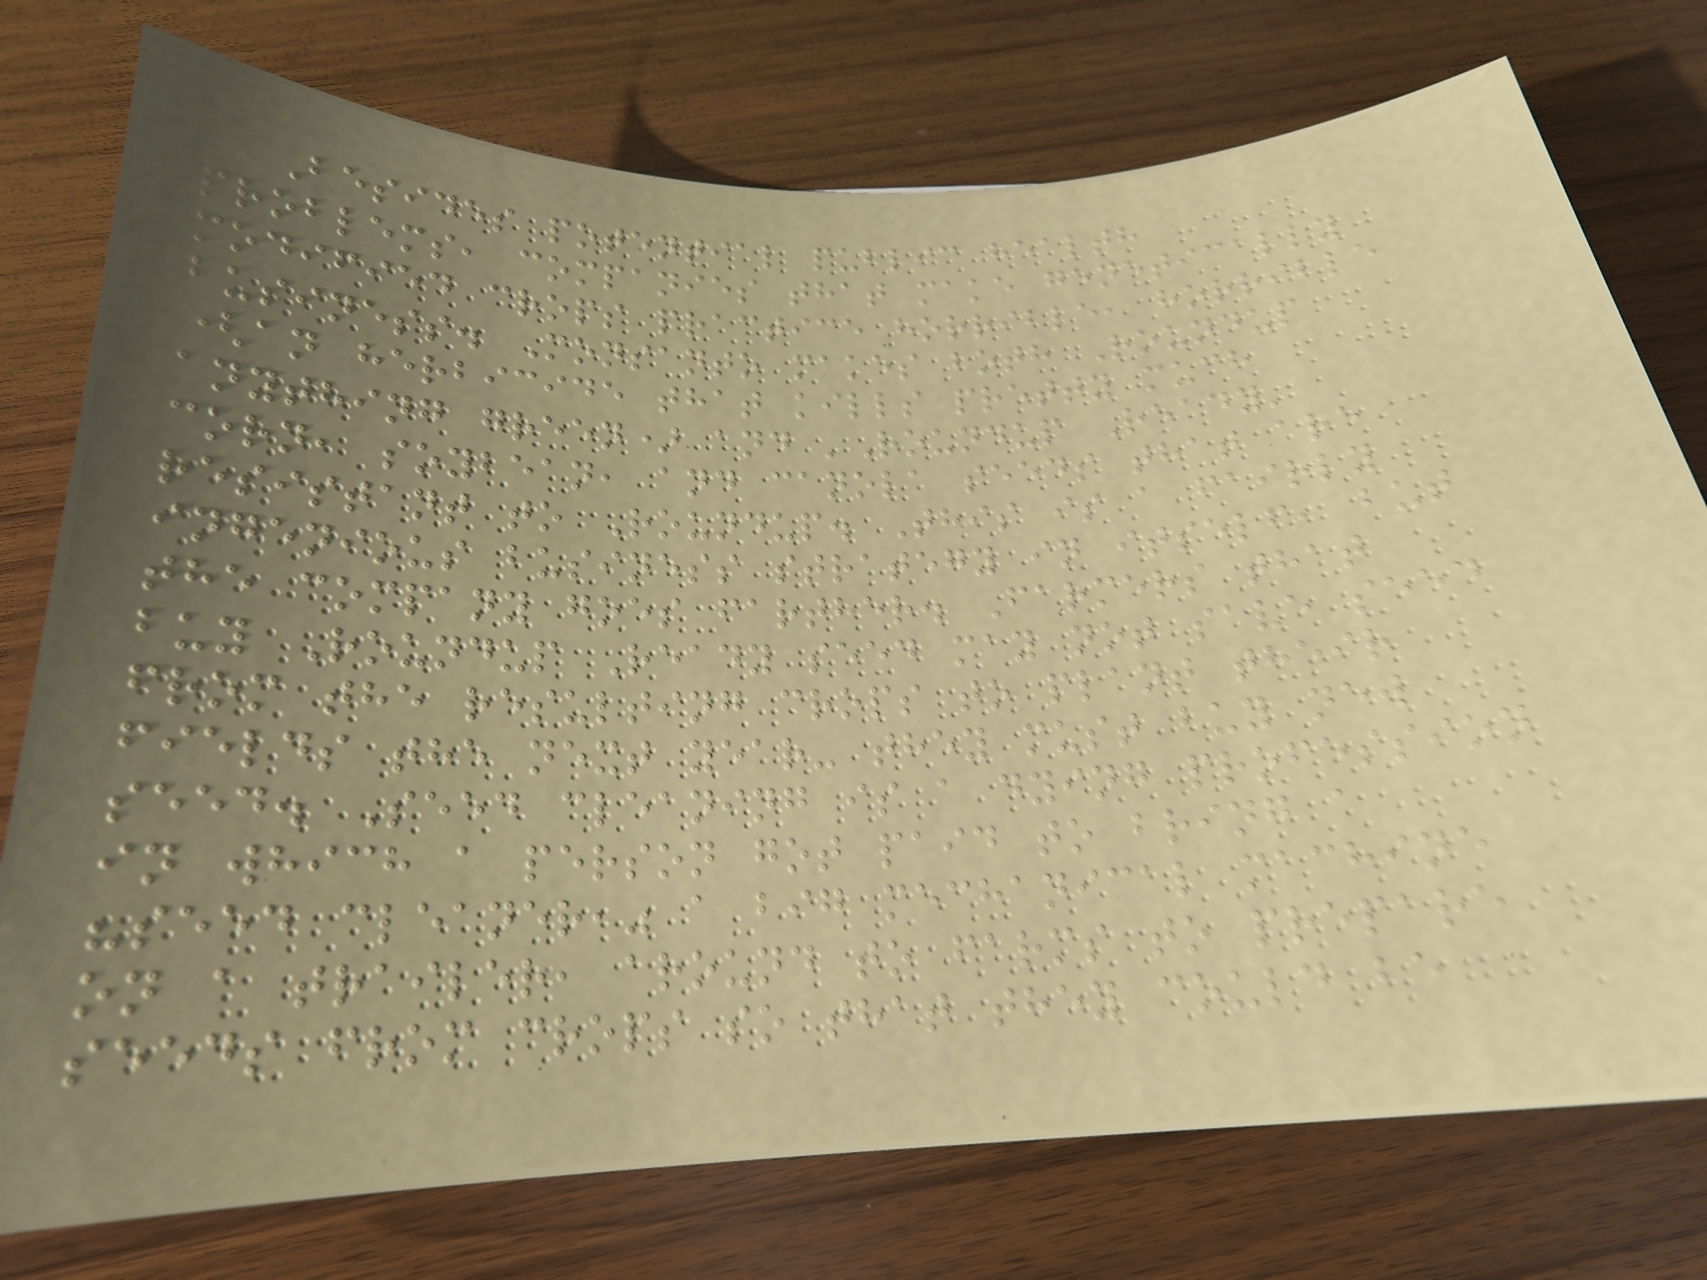Besides potential public health
problems, companies that make genetically
modified crops practice horrible, horrible
business. Monsanto makes both Roundup
(an herbicide that kills pretty much
anything green) and 'Roundup Ready'
corn, soybean, and canola seeds that are
resistant to Roundup. This is a fairly
ingenious business strategy in itself, but
the company goes farther. Farmers that
buy Roundup Ready seed may not save seed
from the resulting crops to plant their
fields the next year- they must buy new
seed. Seed cleaning is a dying profession
in which a person got paid to bring a
"seed cleaner," a big mechanical machine
on a trailer, around to farms to prepare
seeds from crops so that they could be
